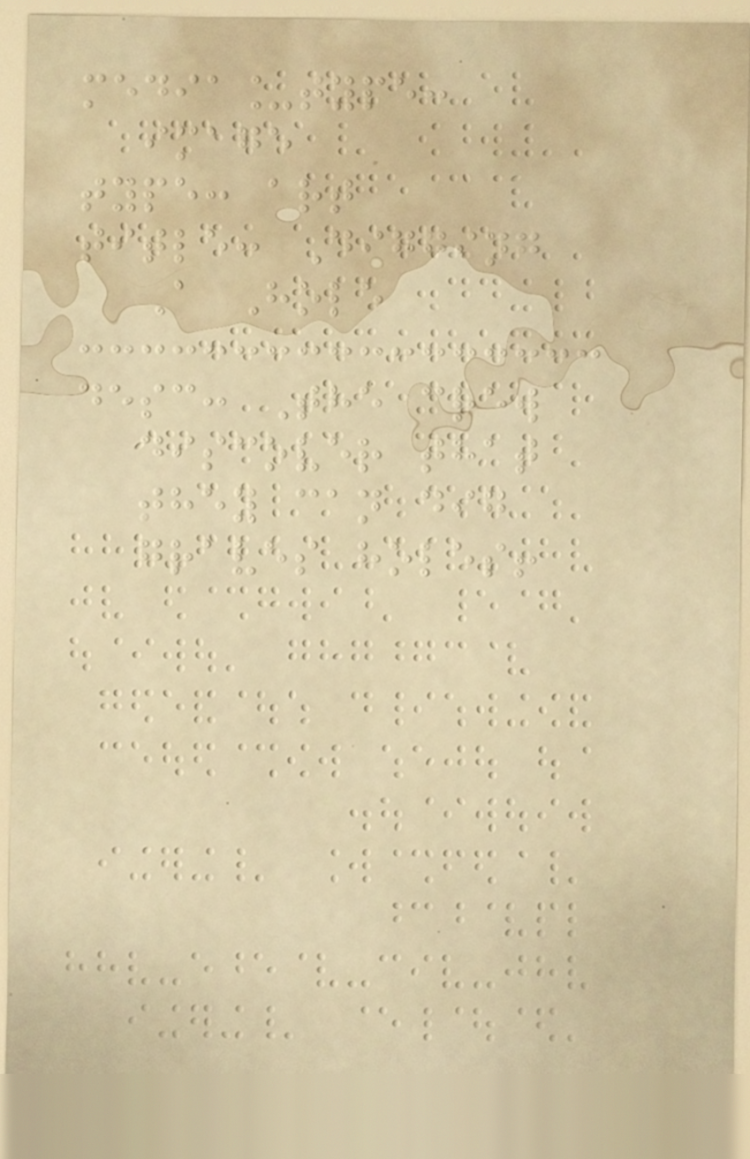media_type:
image
type: art
title: Digging
A Hole
desc: The crew
discover that
they can dig
graves holes!
